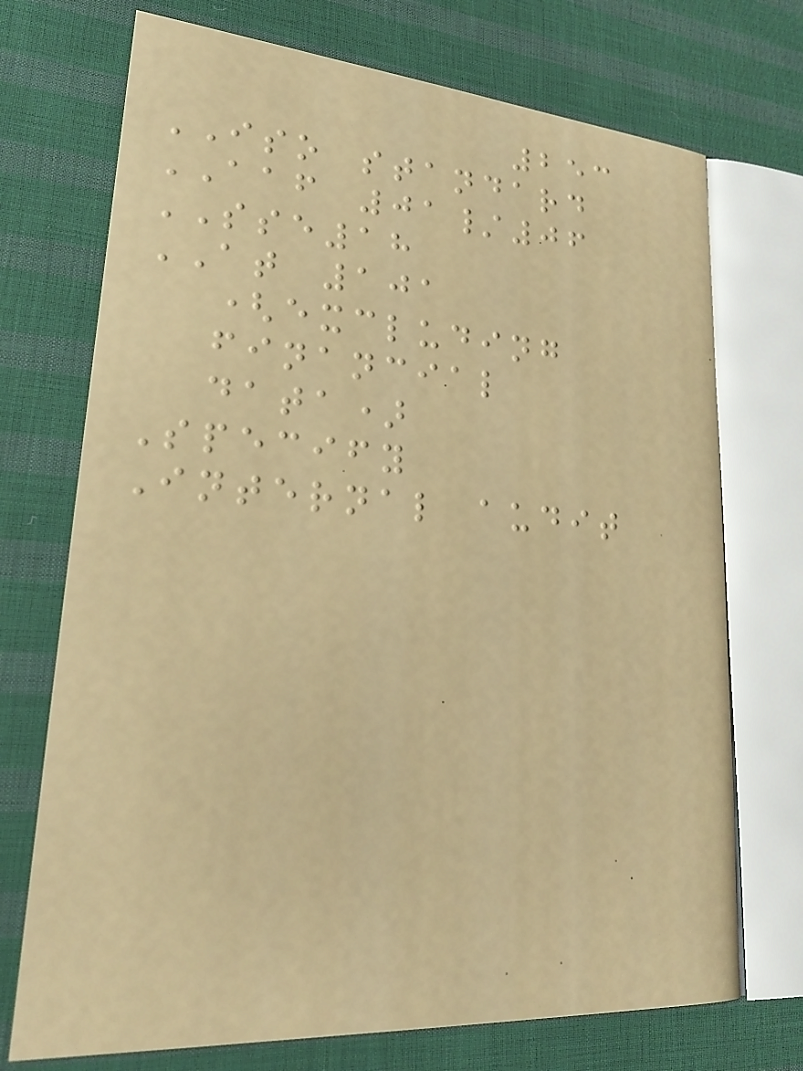253
ISO standard
AAF 01/06
SSE18
AT 101
(excluding
financial
data)
Specify
Internal audit
